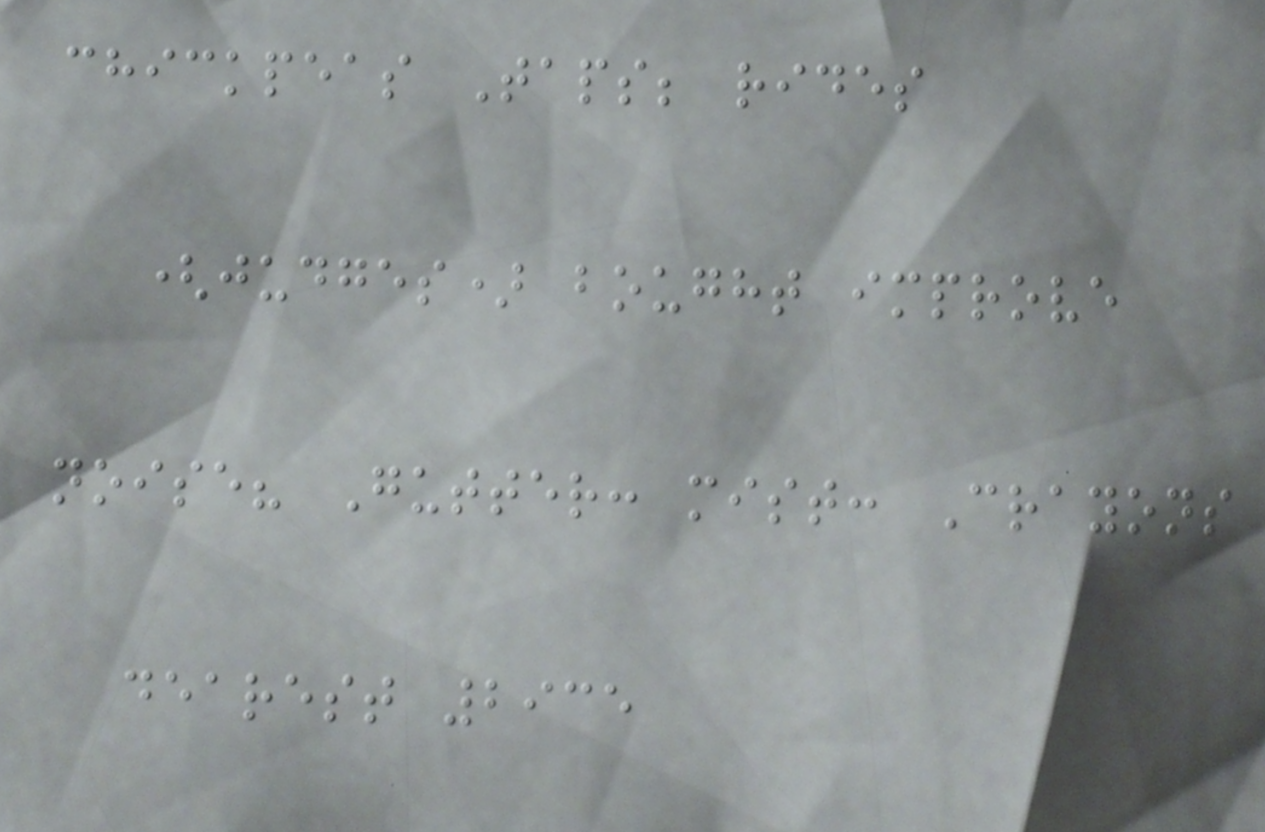chickpeas Taps; rides
(judges) bought improve
noise? Gutter: mist: Crayons
dearest 2935
